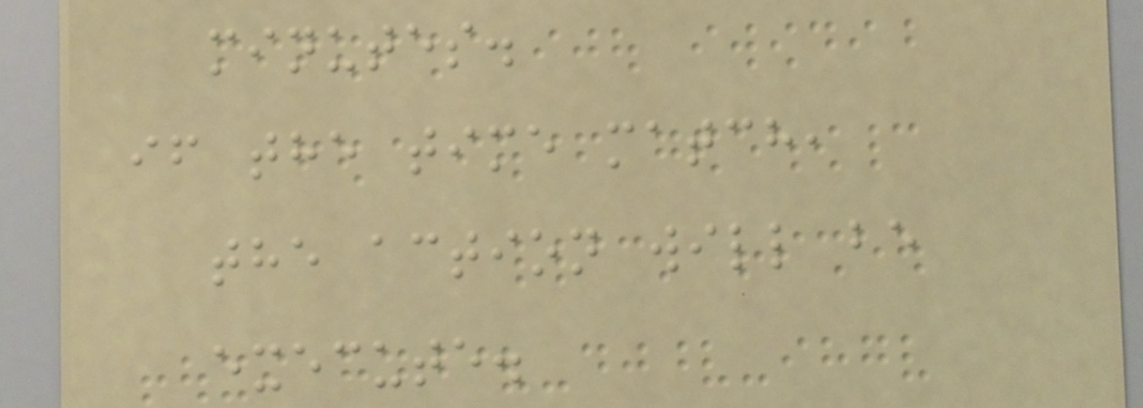minutes.
if the time match,
the action will be
execute.
